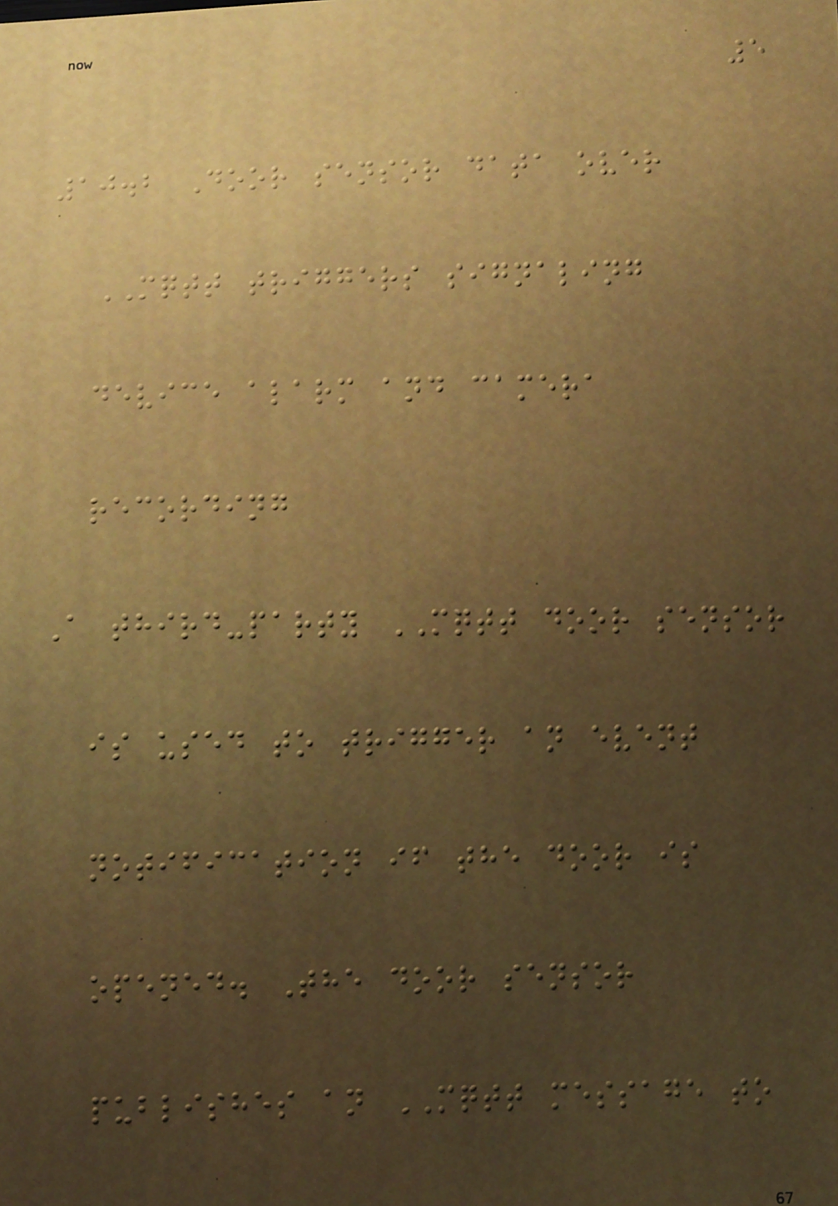5
10.2 Door sensor data over
MQTT triggers signaling
device alarm and camera
recording
A third-party MQTT door sensor
is used to trigger an event
notification if the door is
opened. The door sensor
publishes an MQTT message to
